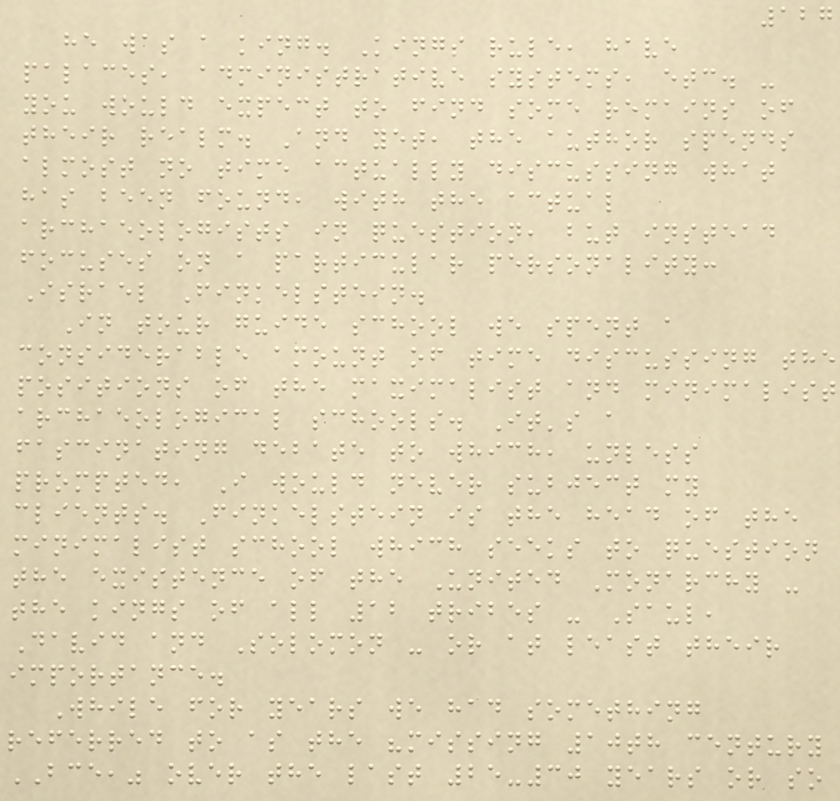127
he was a king. Kings rule, have
palaces, administrative systems, etc. -
you would expect to find some remains of
their realm. And yet, the author spends
almost no time actually discussing what
has been found, with the actual
archaeologists in question, but instead
focuses on a particular personality:
Israel Finkelstein.
In tour guide school we spent a
considerable amount of time discussing the
positions of the maximalist and minimalist
archaeological schools. It's a
fascinating debate to which, unless
prompted, I would never subject my
clients. Finkelstein is the head of the
minimalist school which seeks to question
the existence of the United Monarchy -
the kings of all 12 tribes - Saul,
David and Solomon - or at least their
importance.
While for years we had something
referred to as the "missing 10th century
BCE," over the last 25-30 years or so
